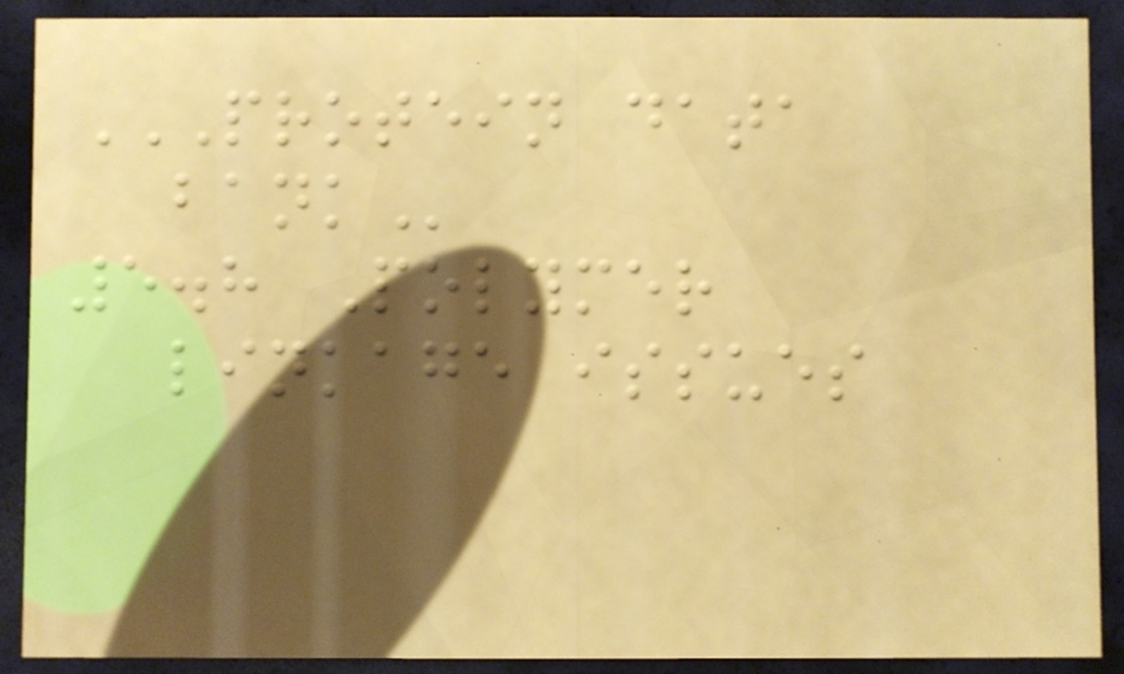PROTEIN DATA
BANK
5.8 Polymer
linkage issues
